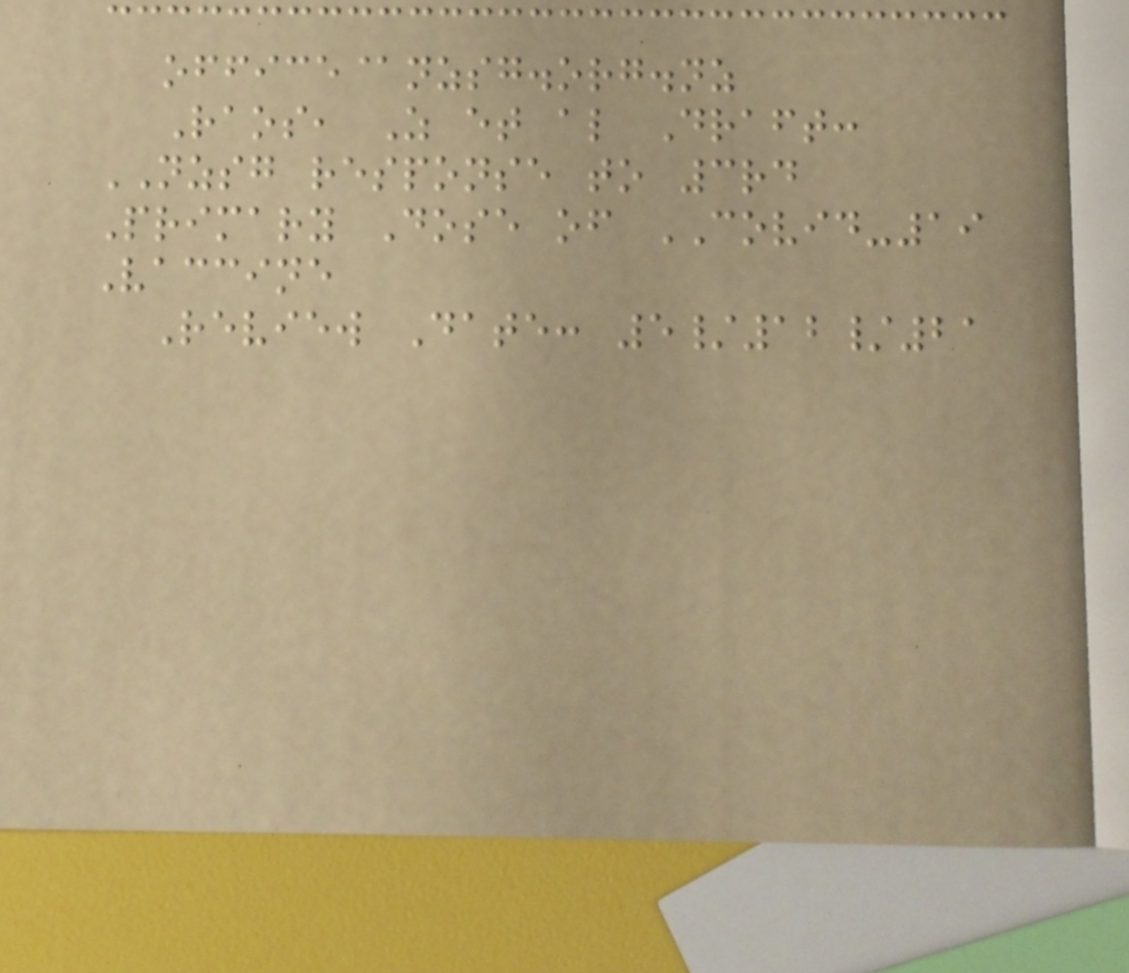office@nzsg.org.nz
Raos, Z et al Draft:
NZSG response to 3rd
Primary Dose of COVID-19
Vaccine
Review Date: 5/12/21
